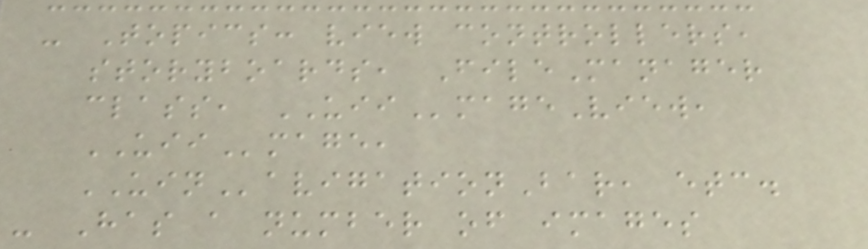- Topics: view controllers,
storyboards, FileManager
class, UIImageView,
UIImage,
UINavigationBar, etc.
- Has a number of images
